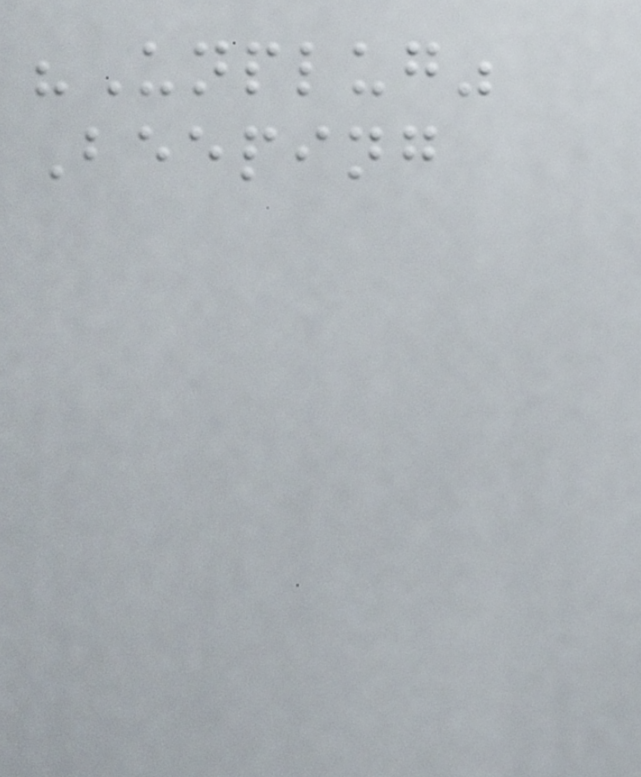"Unplug"
Beeping
